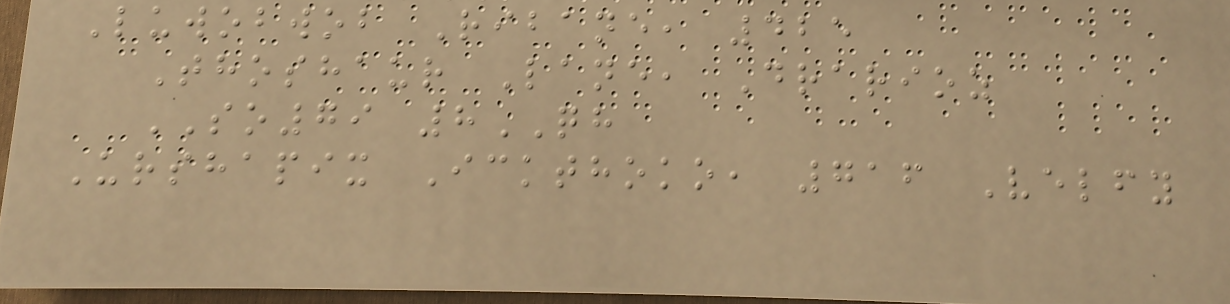Luwobwob Ribane, 425
Thoshaur Lane, Drarioz
SO79 8QH
Urshapix Ickthoko, 716 Velfy
